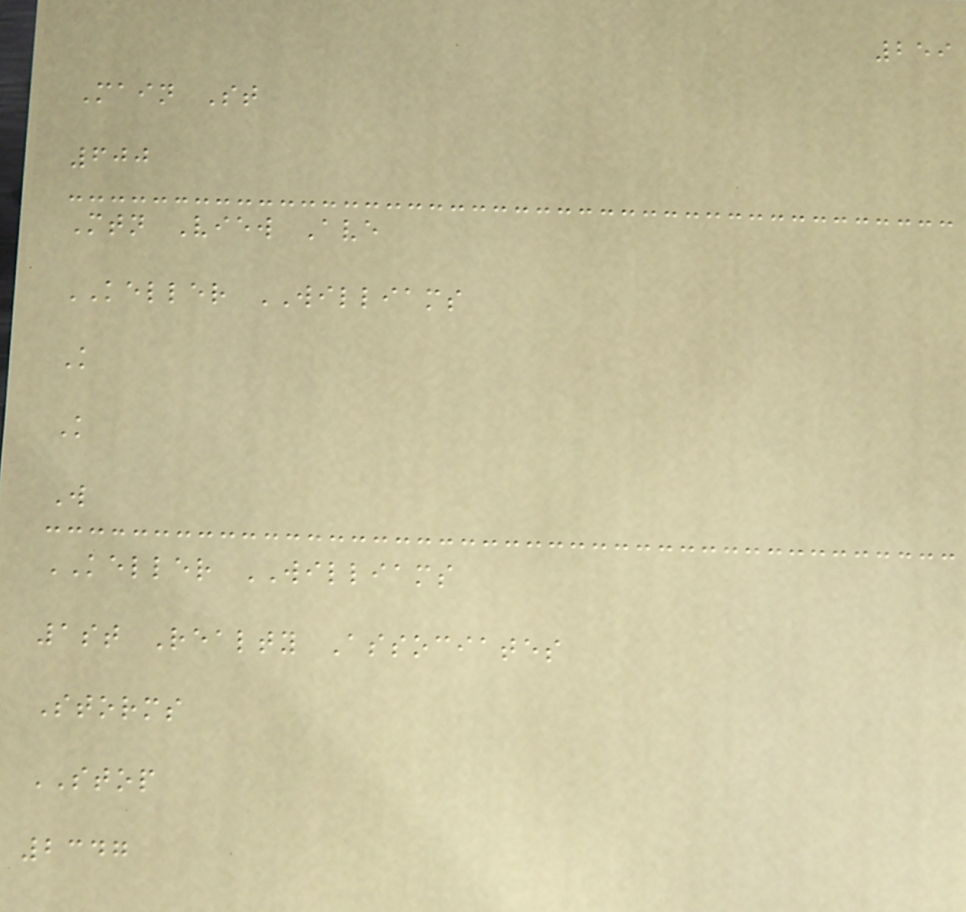259
Main St
600
Mtn View Ave
KELLER WILLIAMS
K
K
W
KELLER WILLIAMS
1st Realty Associates
Storms
STOP
2347
